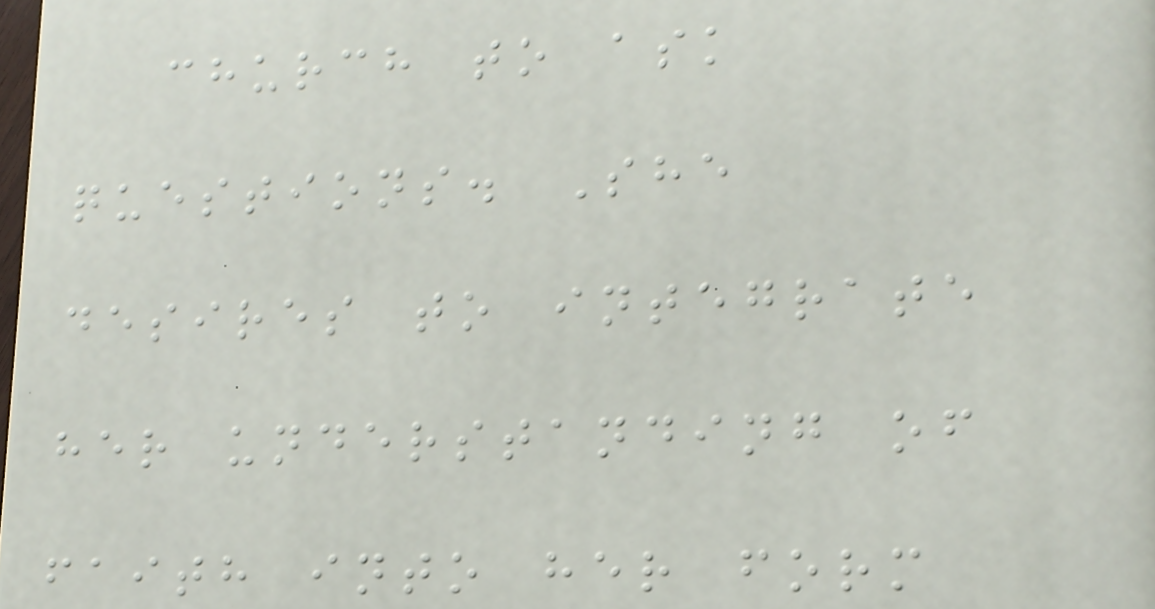church to ask
questions. She
desires to integrate
her understanding of
faith into her form
